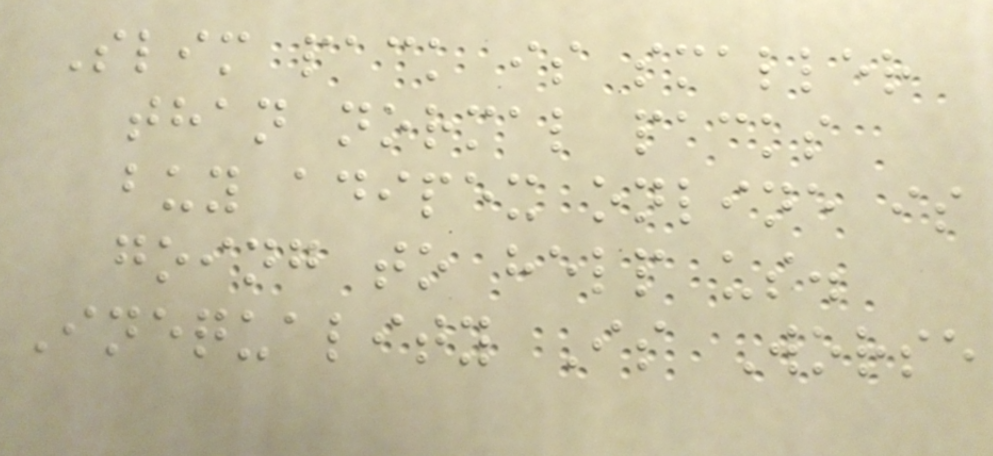Slim pack is smaller
than normal packs
buy adipex online is
going to help us.
Inequality Is Worse
